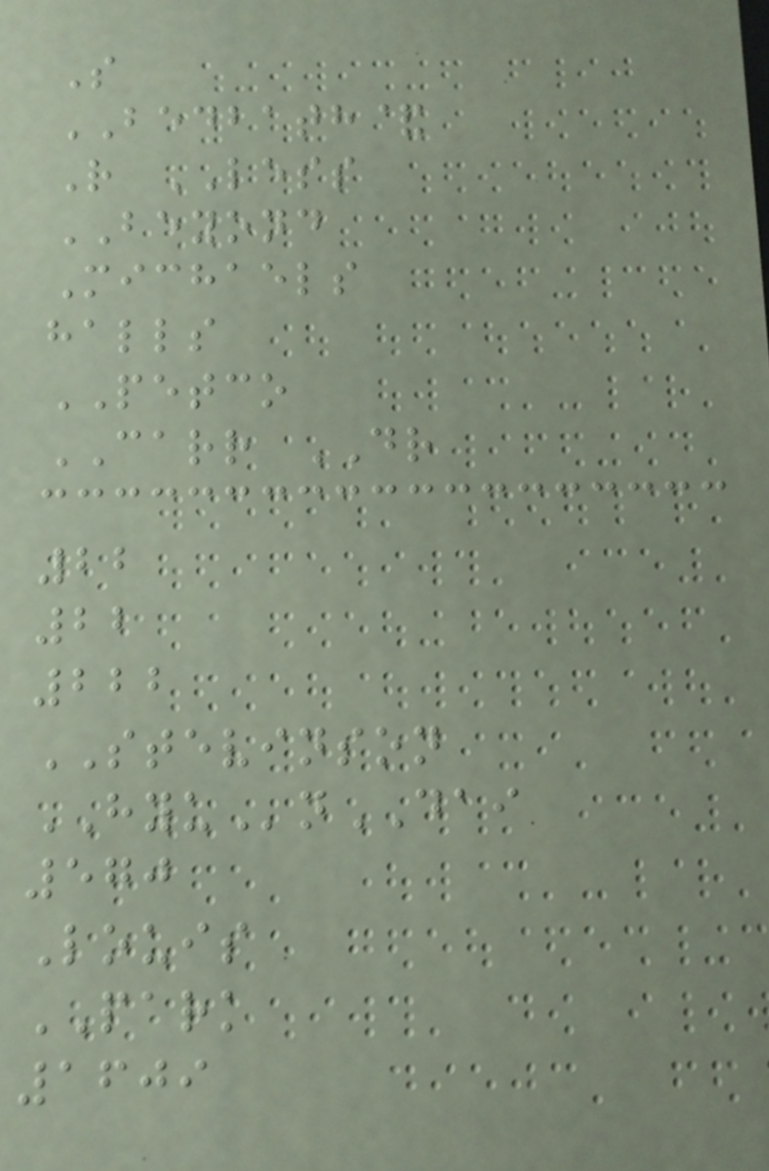S
BEDBATH&
R LESS
BEYOND
Michaels
halls
PETCO
CARR DR
22
22
222
STEVINSON
HYUnDAI
570
Louis
PARK
1609
